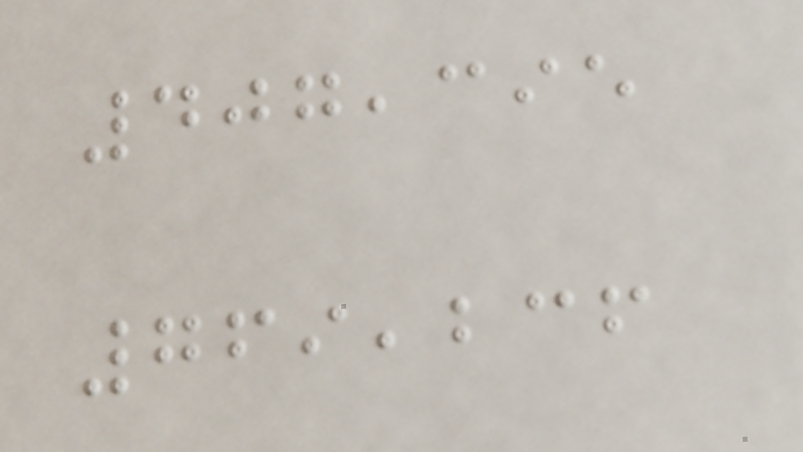407,395
769,236
